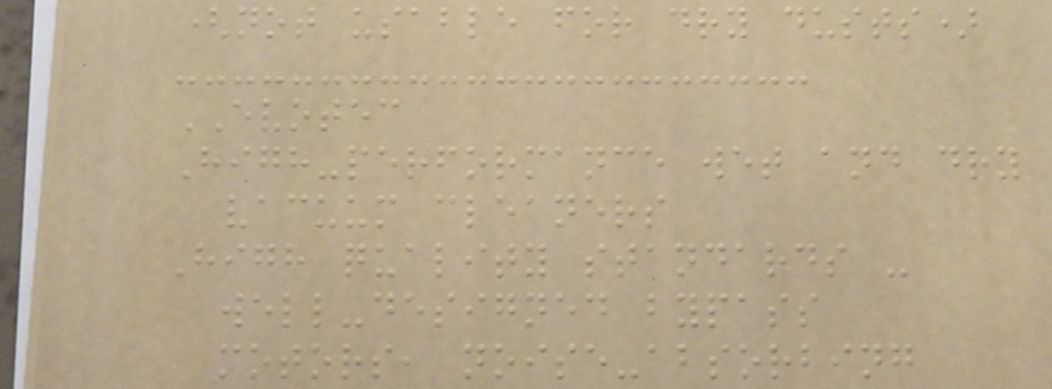(not usable for dry dusts)
EVOTEC
High-performance wet and dry
vacuum cleaners
High quality standards -
well-designed bypass
motors, noise-absorbing
